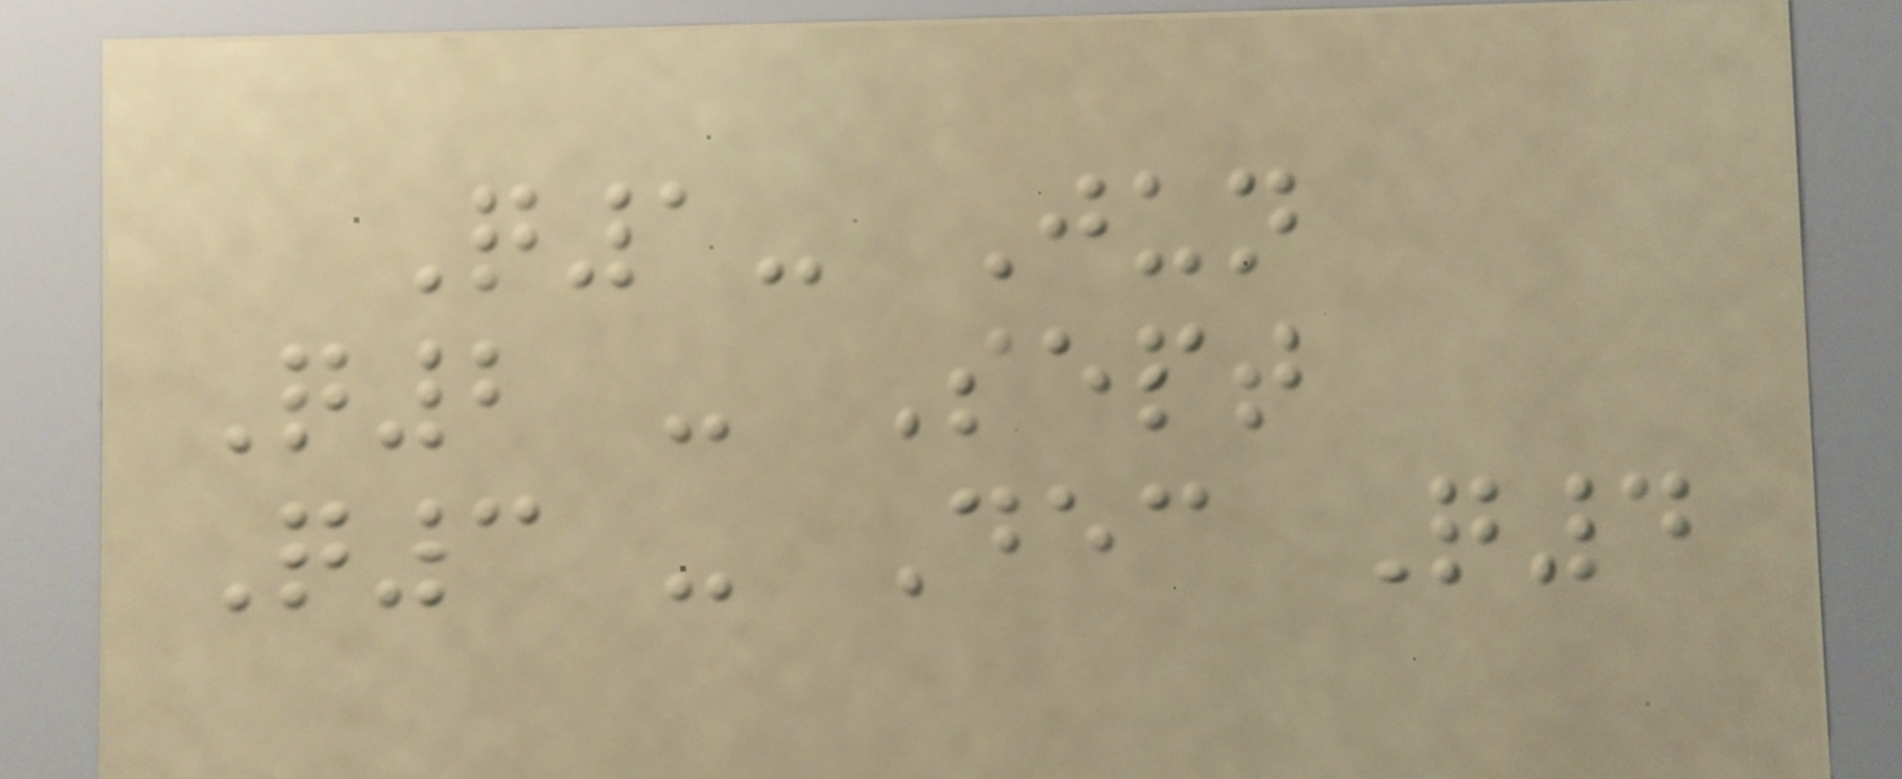Q1- Jun
Q2 - Sept
Q3 - Dec Q4
